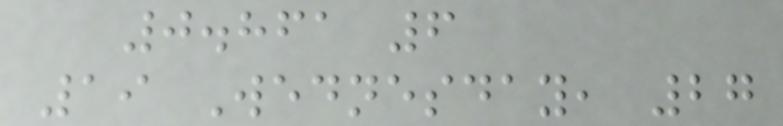0.861 6
19 Wednesday, 27
